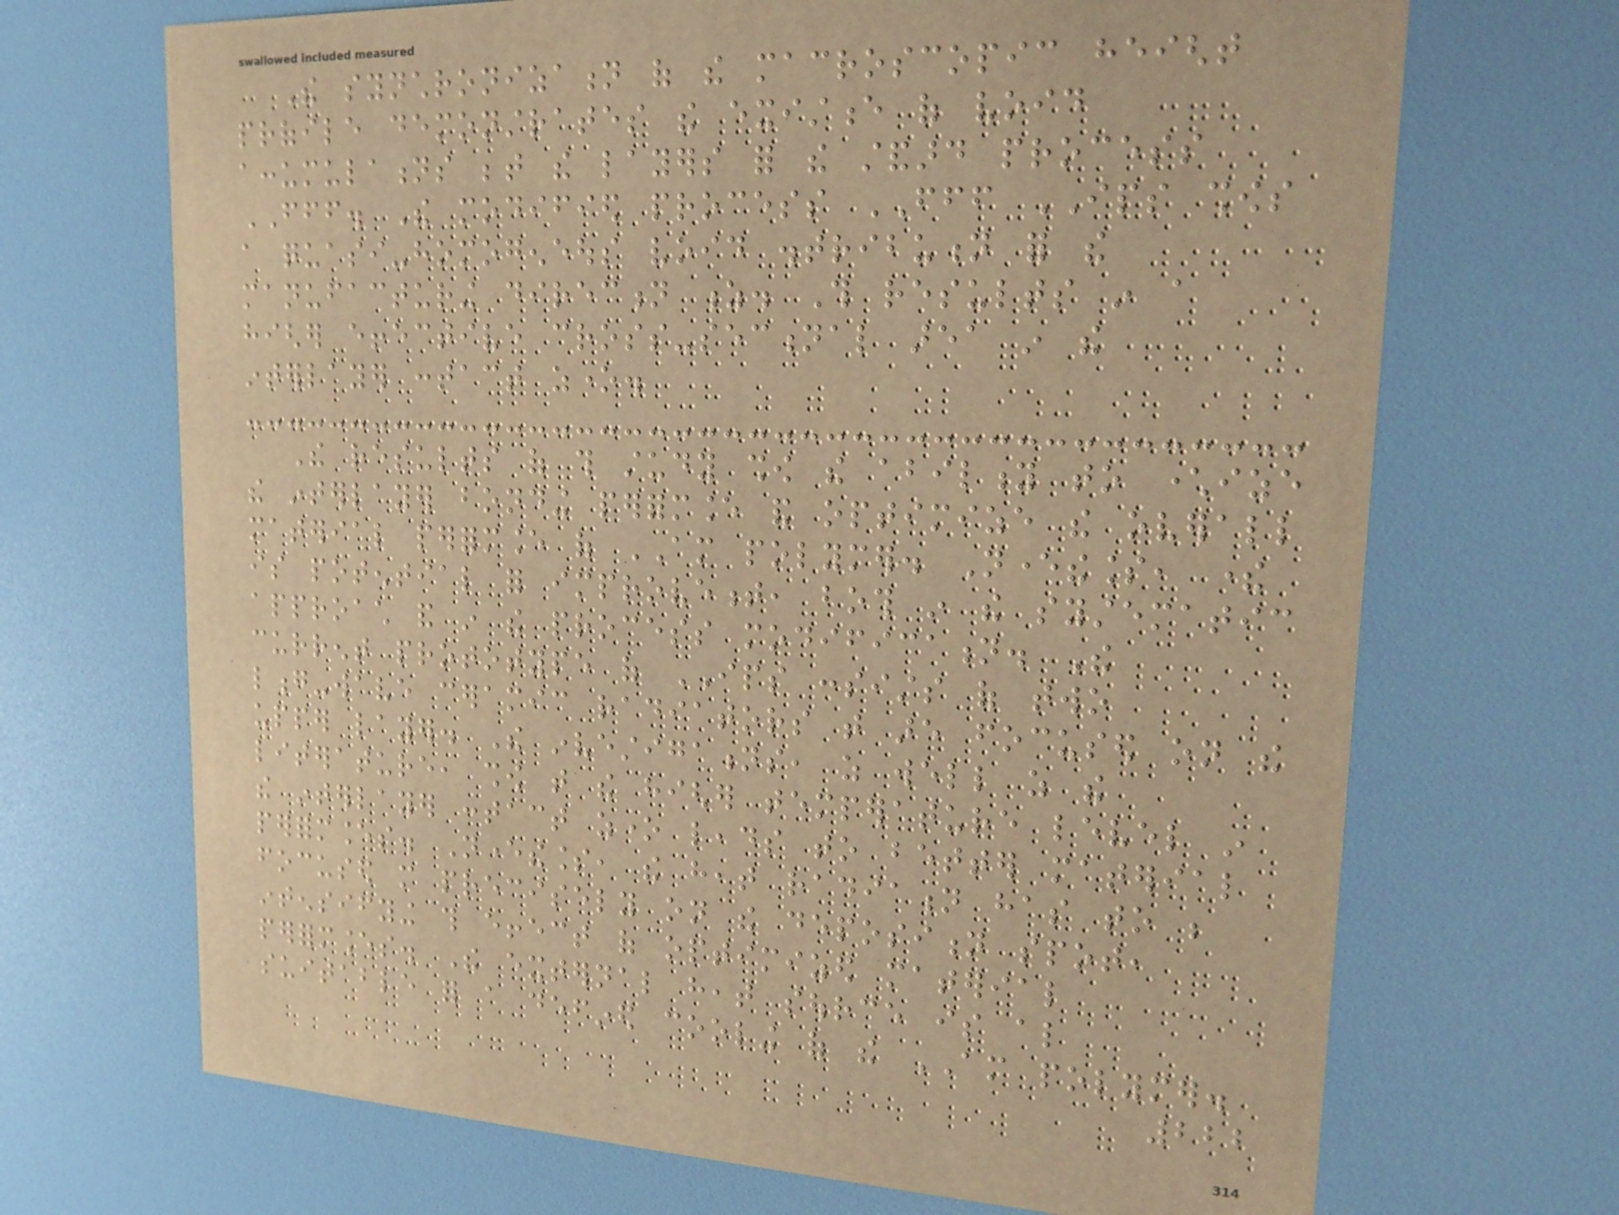The synchronization of the macroscopic height
profile demonstrates the existence of void
accumulations between the layers for the standard process
FFF. The modified process FFF IPS shows
a quasi-homogeneous void distribution for the
manufacturing direction z. This results in a
higher effective cross-sectional area in the
interlayer contact zone.
The results of this study show the ability to characterize
the interlayer bonding performance and optimize the overall
material performance of AM polymer. Nevertheless, there
is potential for improvement, both in the systematic
approach and in the process modification. The
current prototype of IPS consists of two
long-wave ceramic radiators that are focused on the
upper layer. The investigations, as well as the
literature, show that the higher temperature level in
the interlayer contact zone leads to better material
performances. Nevertheless, the heat radiation has to be
focused more precisely on the deposition spot,
intensifying this effect of optimized material
performances. The external heat source is also
suitable for a defined cooling of the AM polymer.
222
